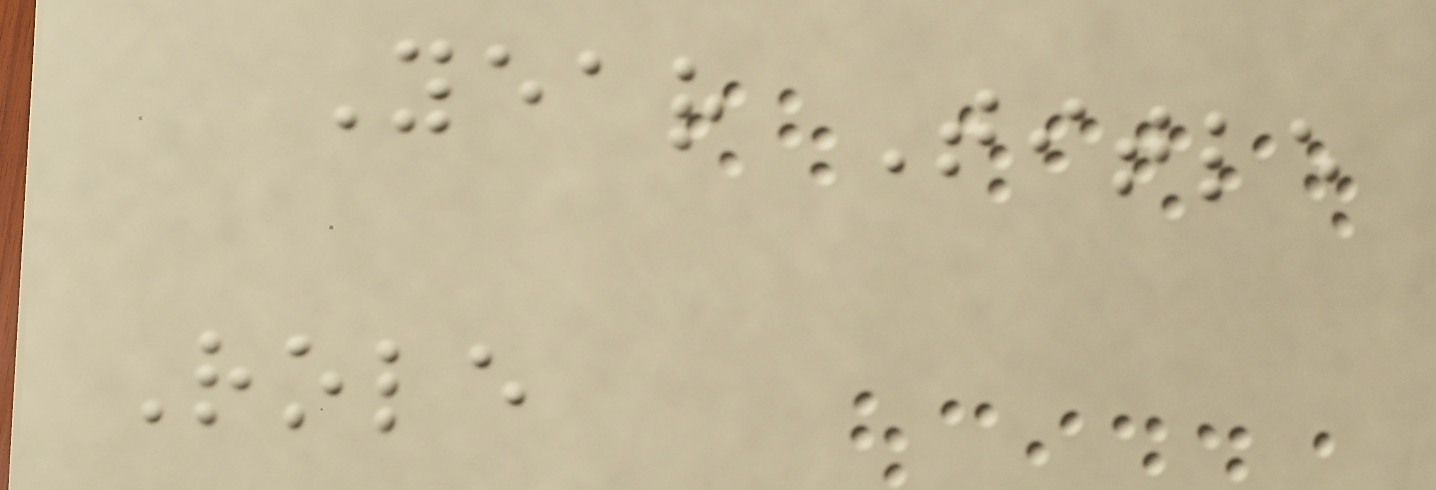Year Title
Role
